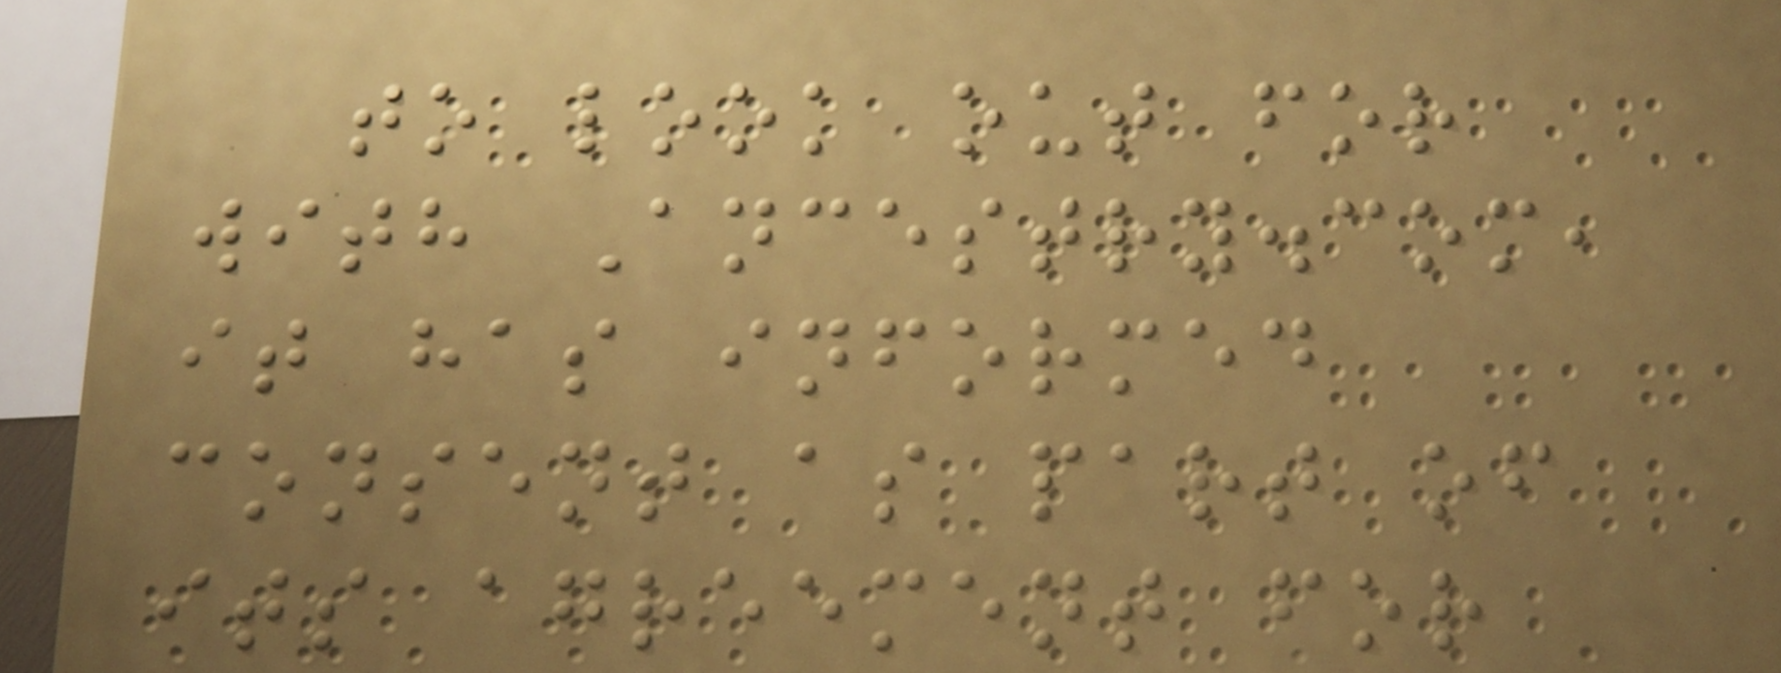to look out for
with Ancestry.com,
it has informed
consent as part of
its agreement for
